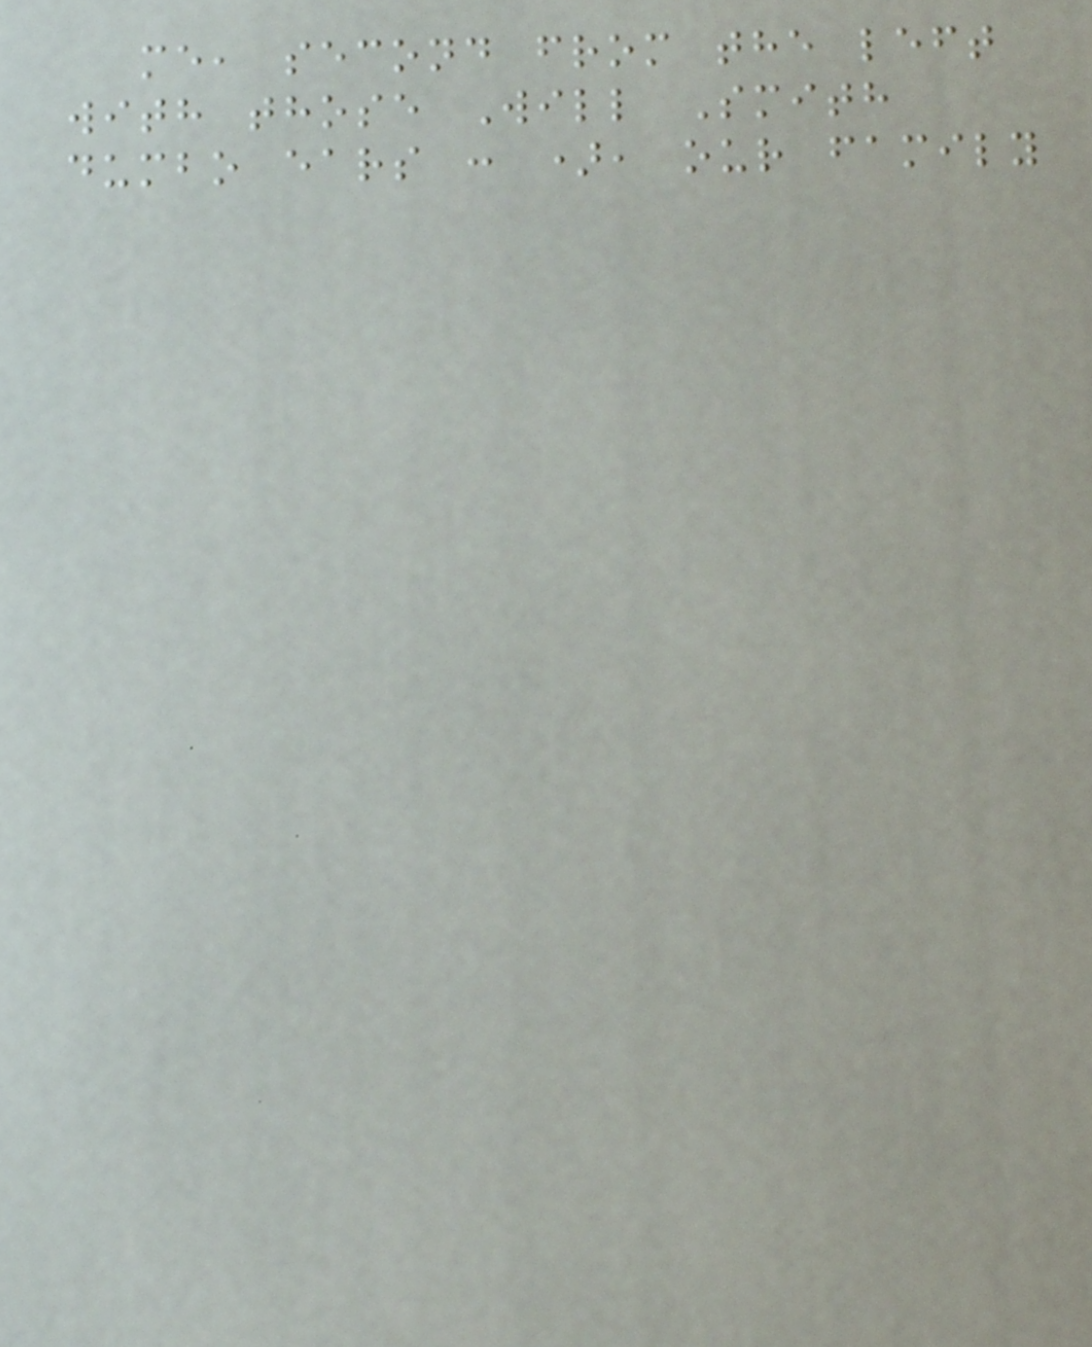me, second from the left
with those Will Smith
dumbo ears : ), our family
